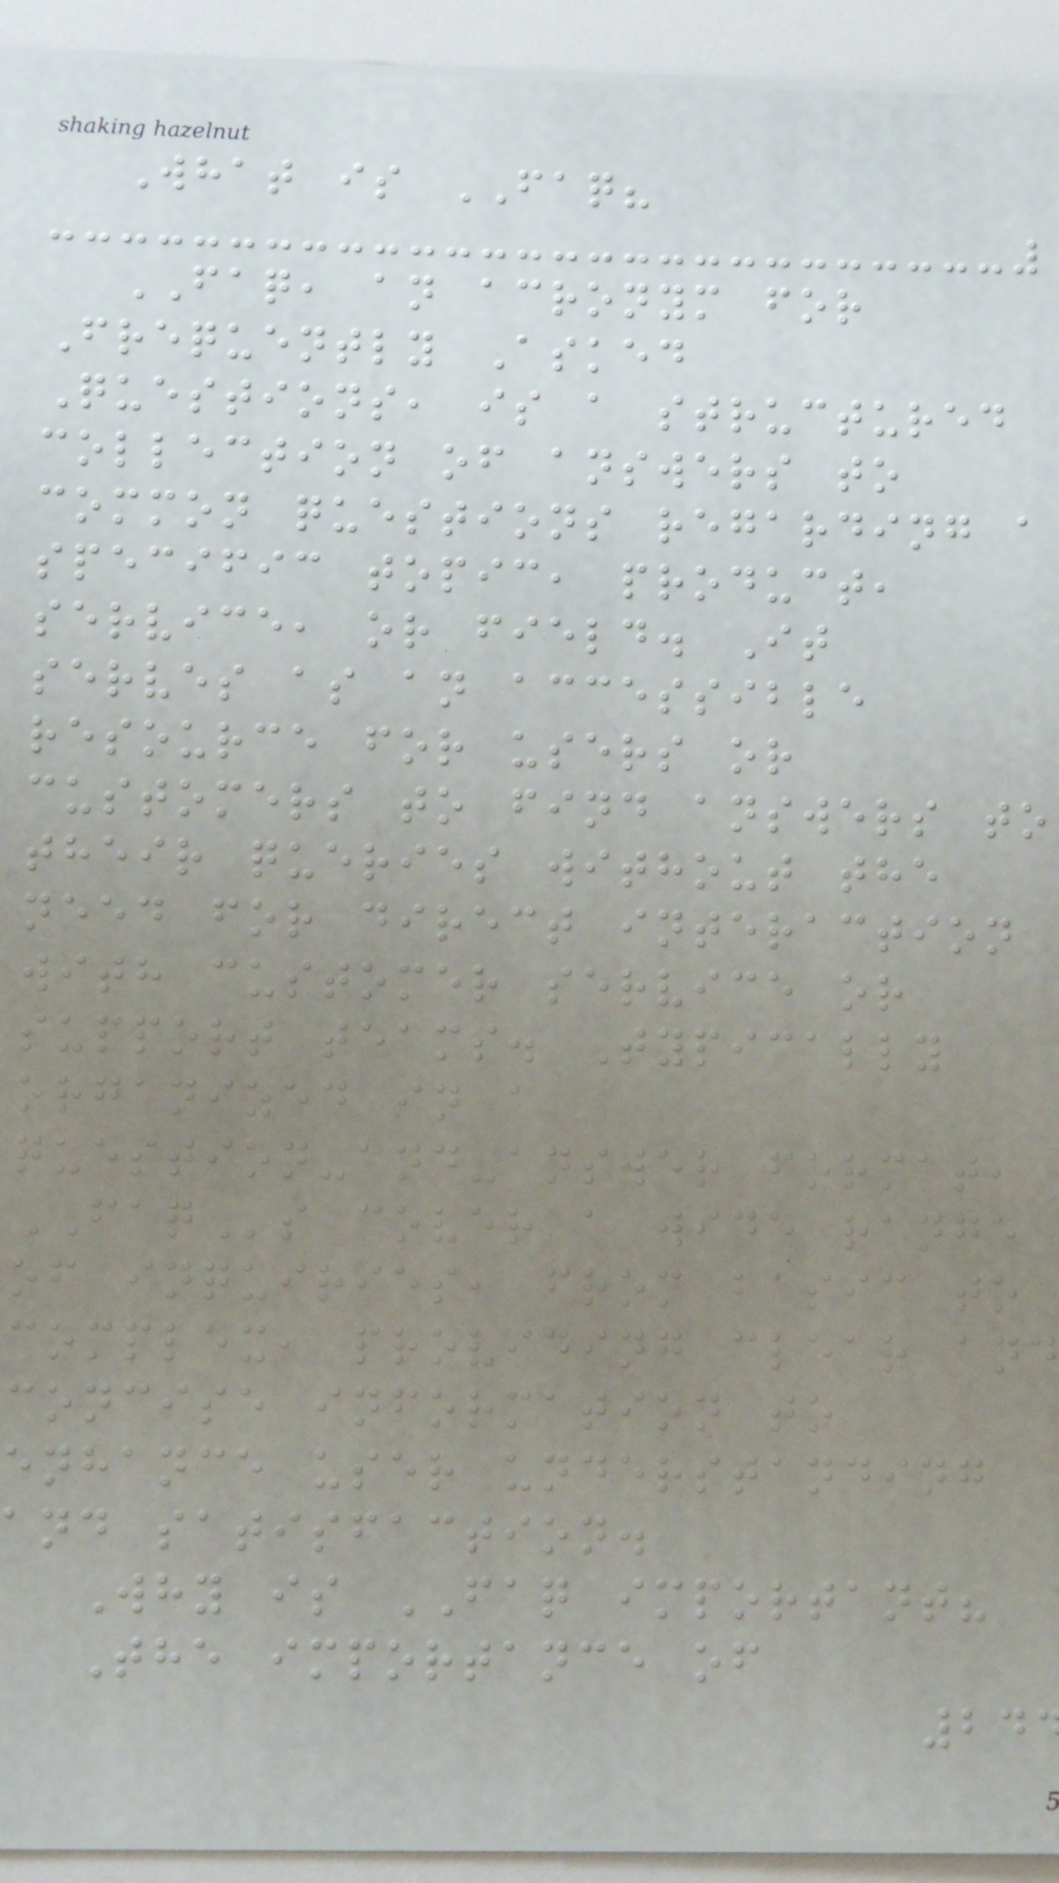What is FAQ?
FAQ, an acronym for
Frequently Asked
Questions, is a structured
collection of answers to
common questions regarding a
specific topic, product,
service, or field. It
serves as an accessible
resource for users or
customers to find answers to
their queries without the
need for direct interaction
with customer service or
support teams. Typically
organized in a
question-and-answer format,
FAQs cover a wide range
of inquiries, from basic to
complex, providing clear and
concise information to
enhance user understanding
and satisfaction.
Why is FAQ important?
The importance of
